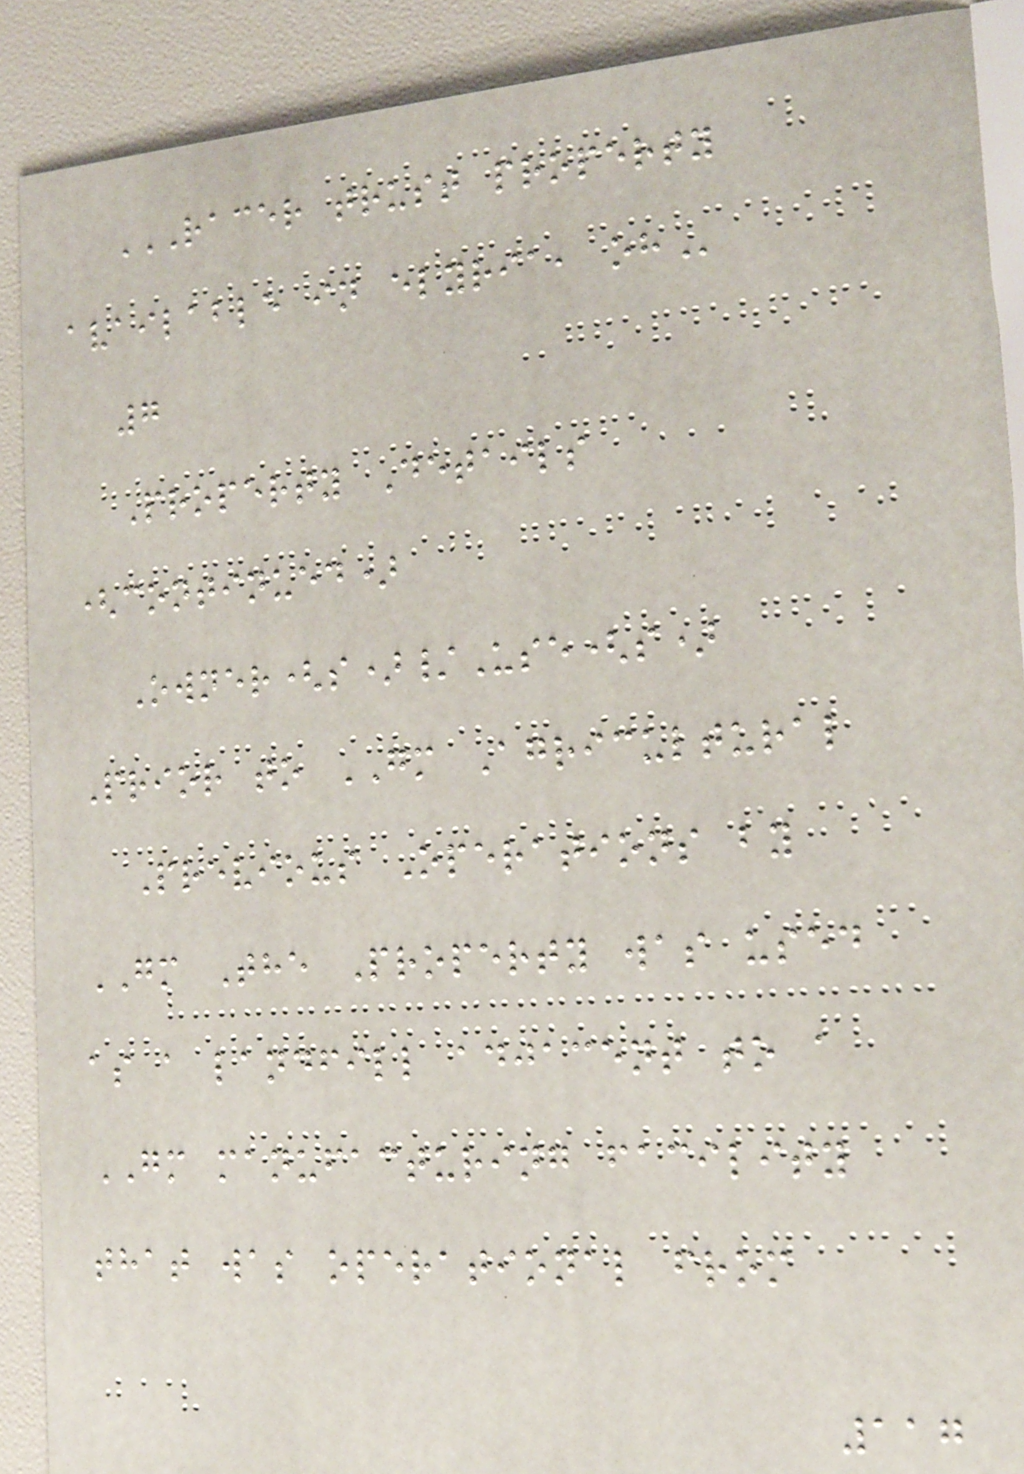RACER TRUST PROPERTY
AVAILABLE IN ELYRIA, OH
7
Property Details
(continued)
Owner(s)/Use(s)
Prior to GM Agricultural
Previous Operations by
GM The Property was used
as a landfill adjacent to a
GM manufacturing facility
that was operational from
117
